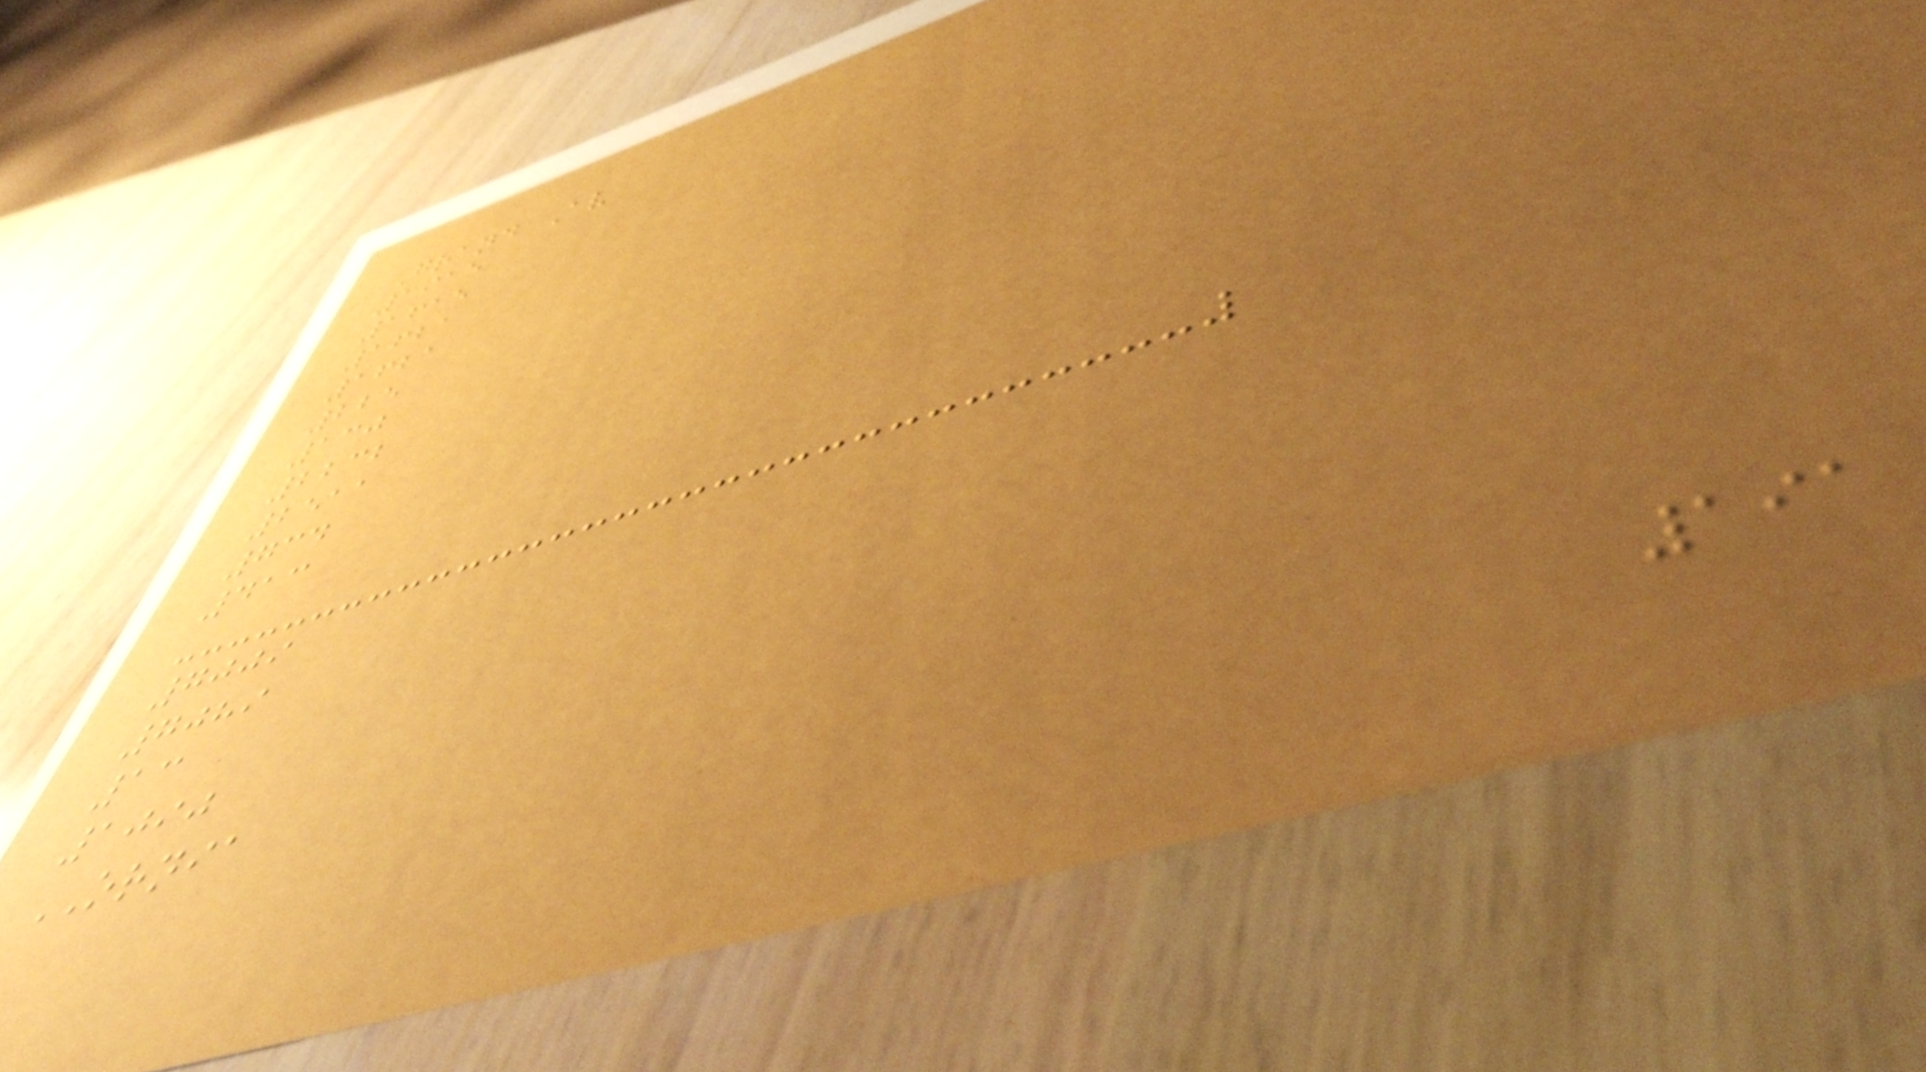Grand Av
1915
1615
1621
1621
225
130
2232
2511
734
413
7009
7089
13
1090
ORNIA
191
